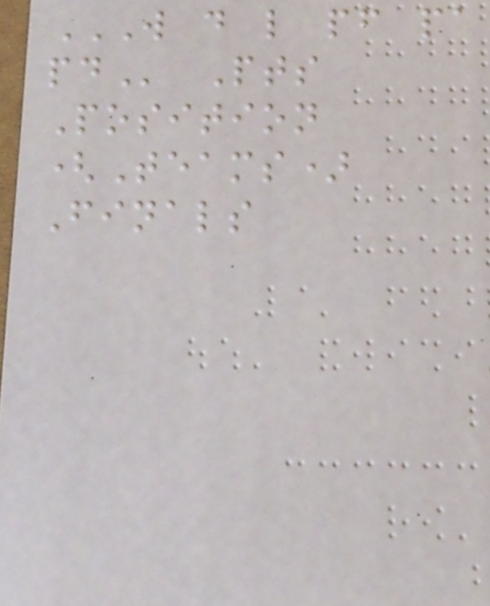W D L PF PA
PD Pts
Position
(Teams)
Finals
